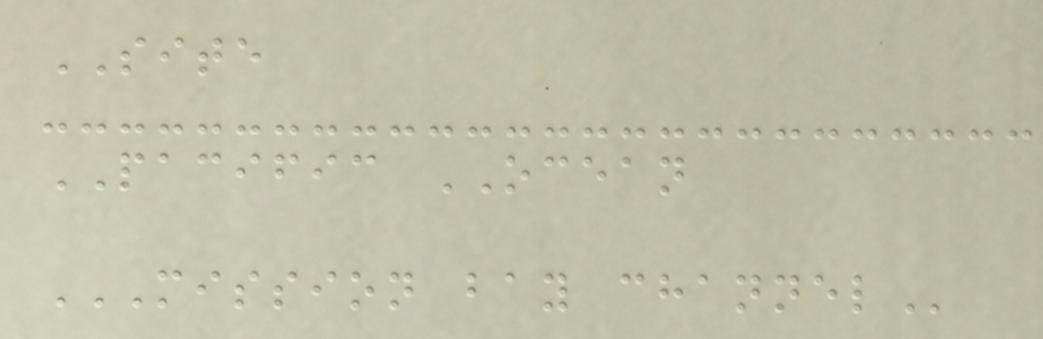SITE
PACIFIC OCEAN
MISSION BAY CHANNEL
